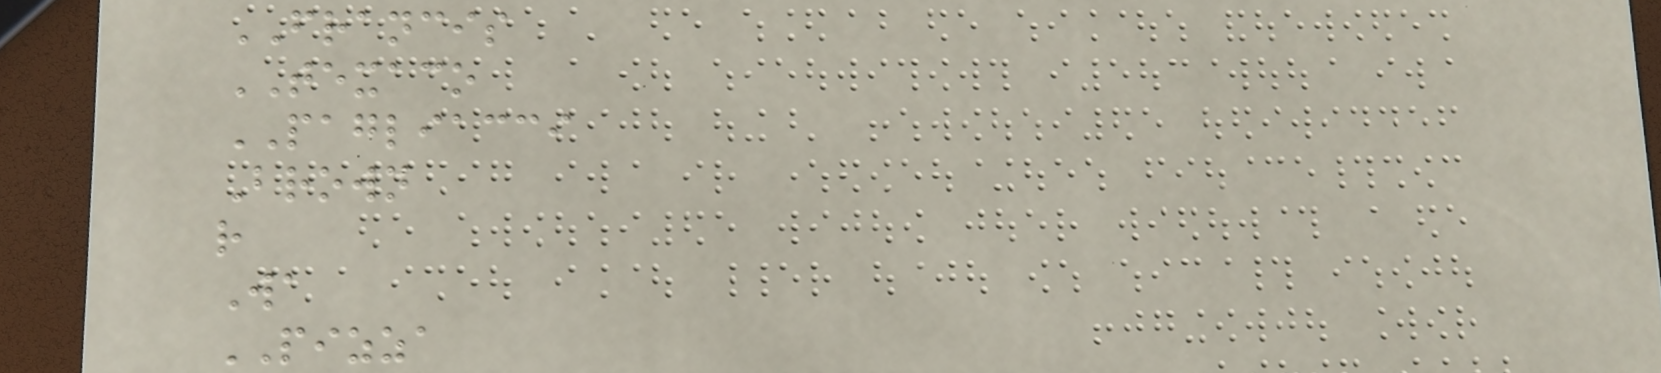FRANCIS
TEXACO
PAGLIACCI
Brown
r
Wa
PIZZA
